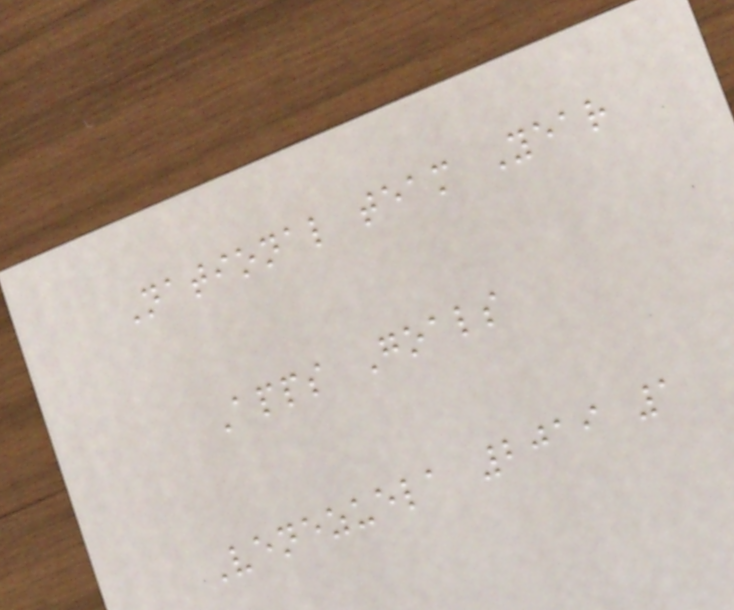National team Year
Apps Goals
Venezuela 2019 1
